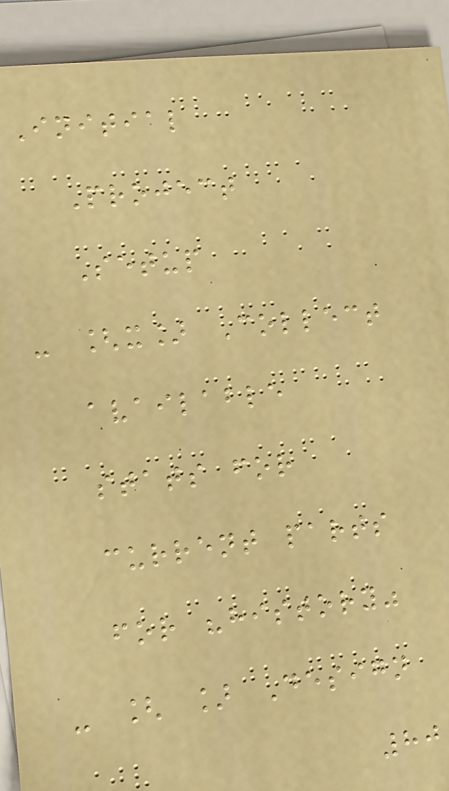Initial
Project
Setup
- [x] Collect
available
stats for
current parts
for "history"
- [ ] Design
80
